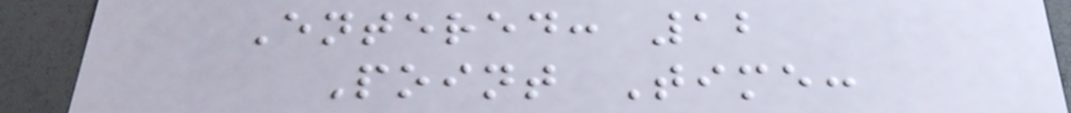Entered: 12
Point Time:
